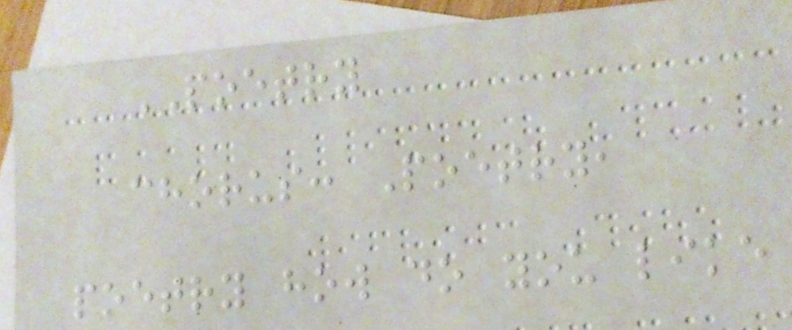POETRY
chorus: Poetry,
poetry how do you like
